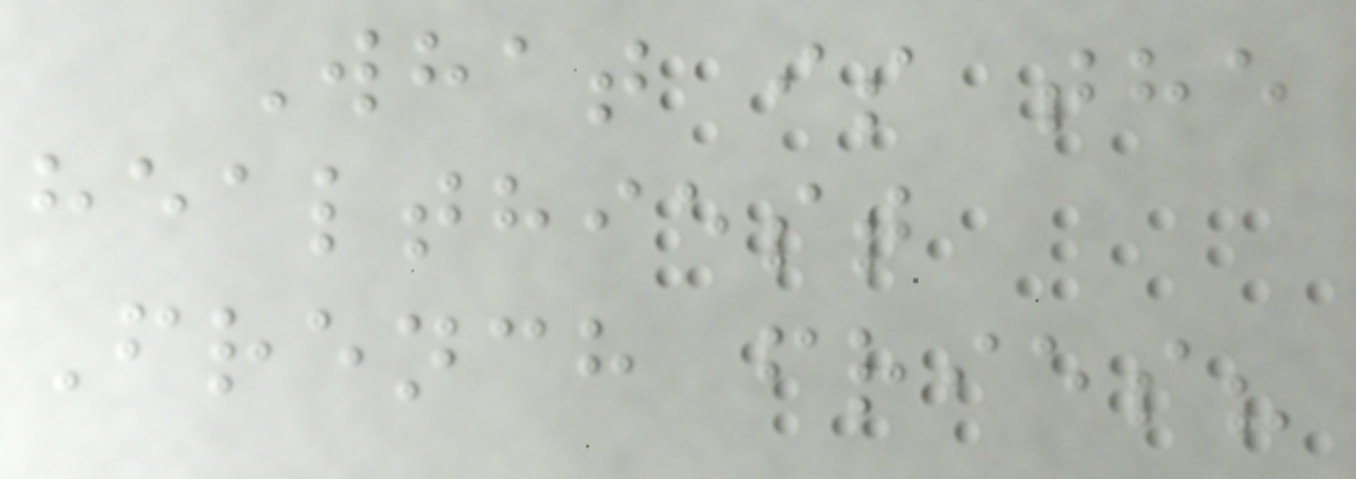What is the
healthiest
French fries?
